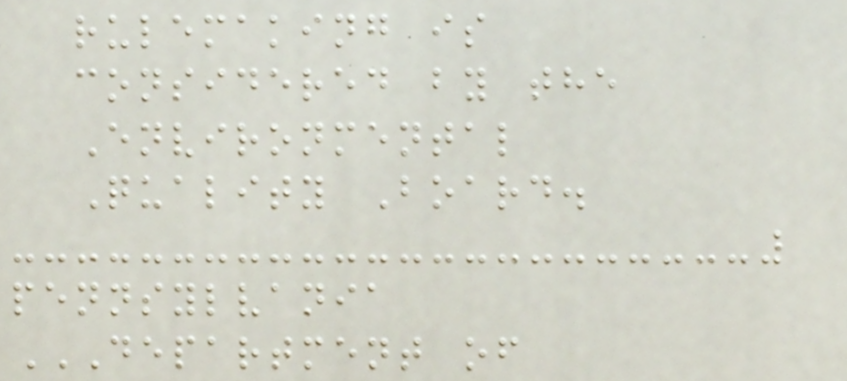rulemaking is
considered by the
Environmental
Quality Board.
pennsylvania
DEPARTMENT OF
